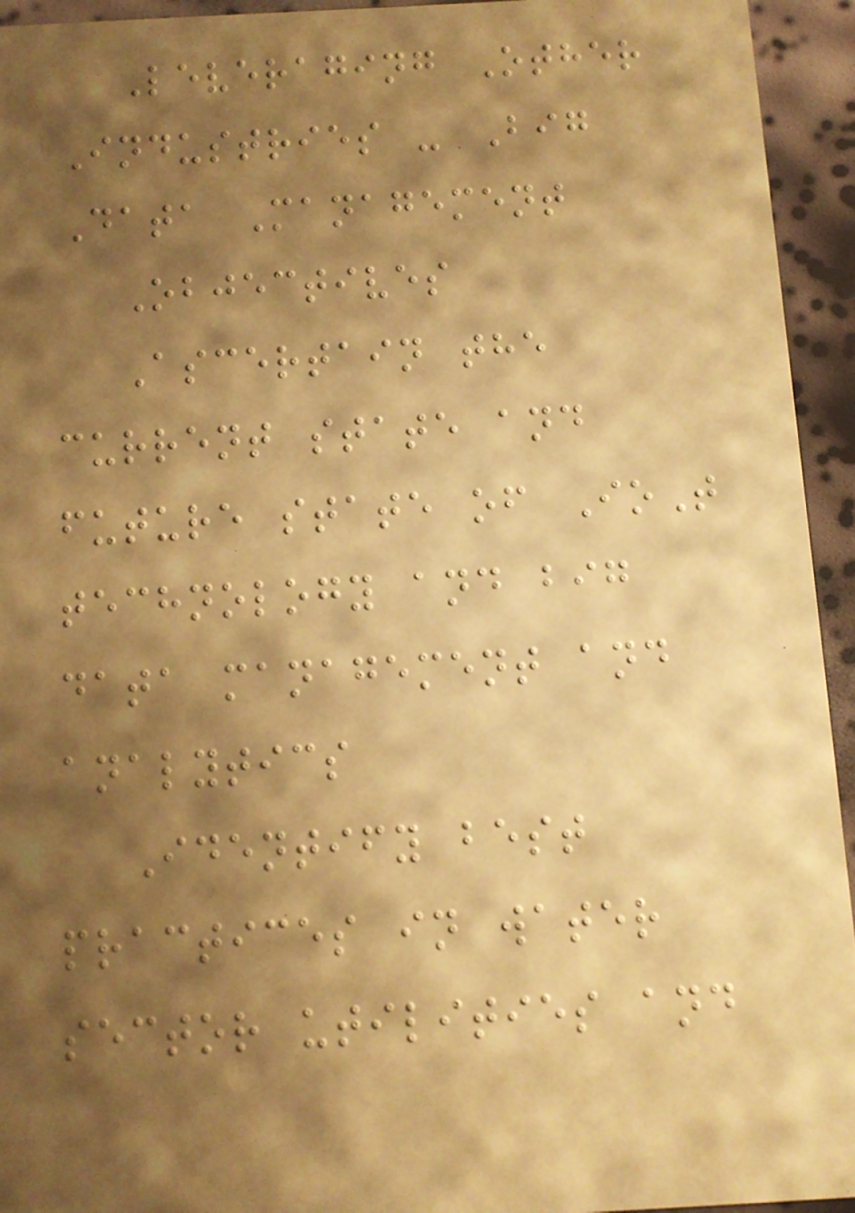Leveraging Other
Industries - Big
Data Management
Objectives
Ascertain the
current state and
future state of IoT
technology and big
data management and
analytics
Identify best
practices in water
sector utilities and
